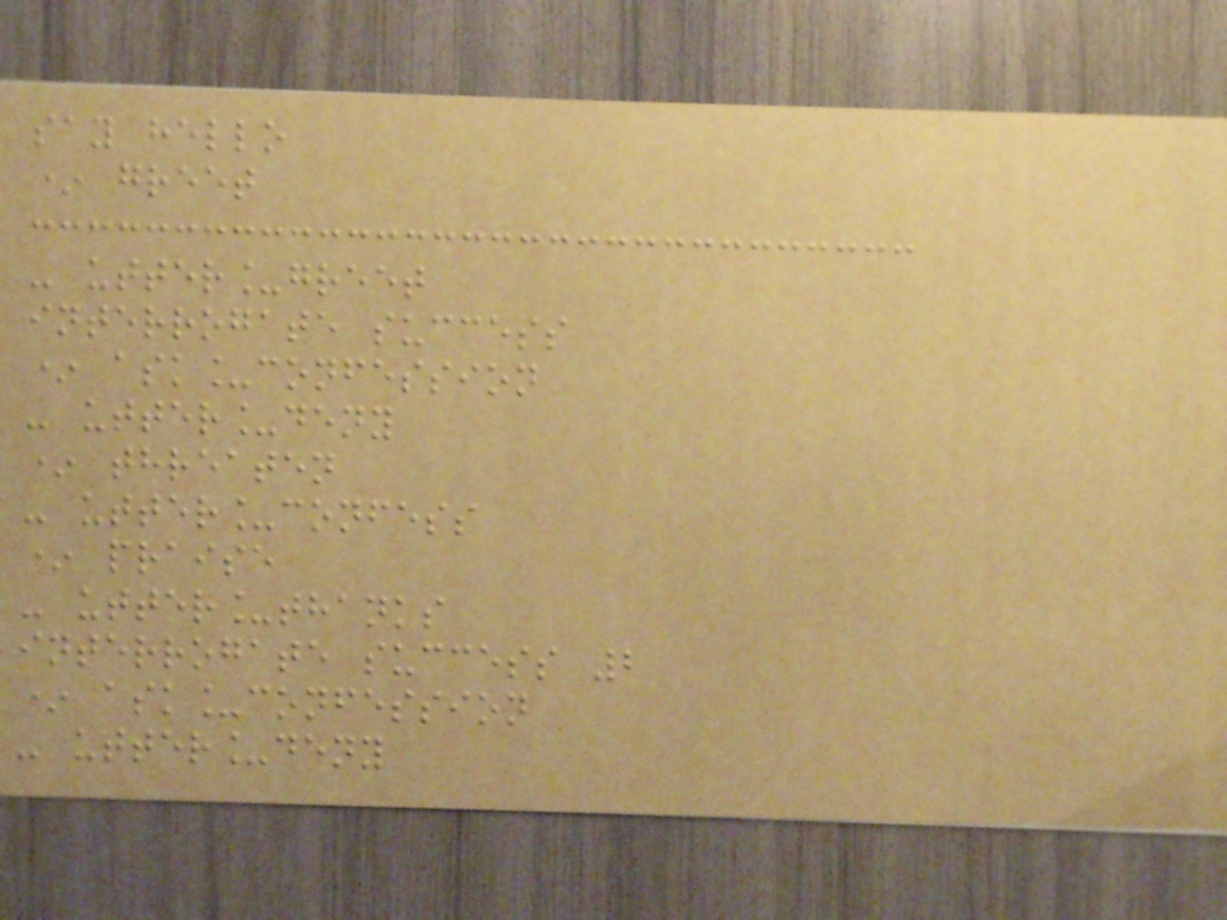say hello
* greet
- utter_greet
interrogate success
* ask_confession
- utter_deny
* threaten
- utter_confess
* praise
- utter_thanks
interrogate success 2
* ask_confession
- utter_deny
